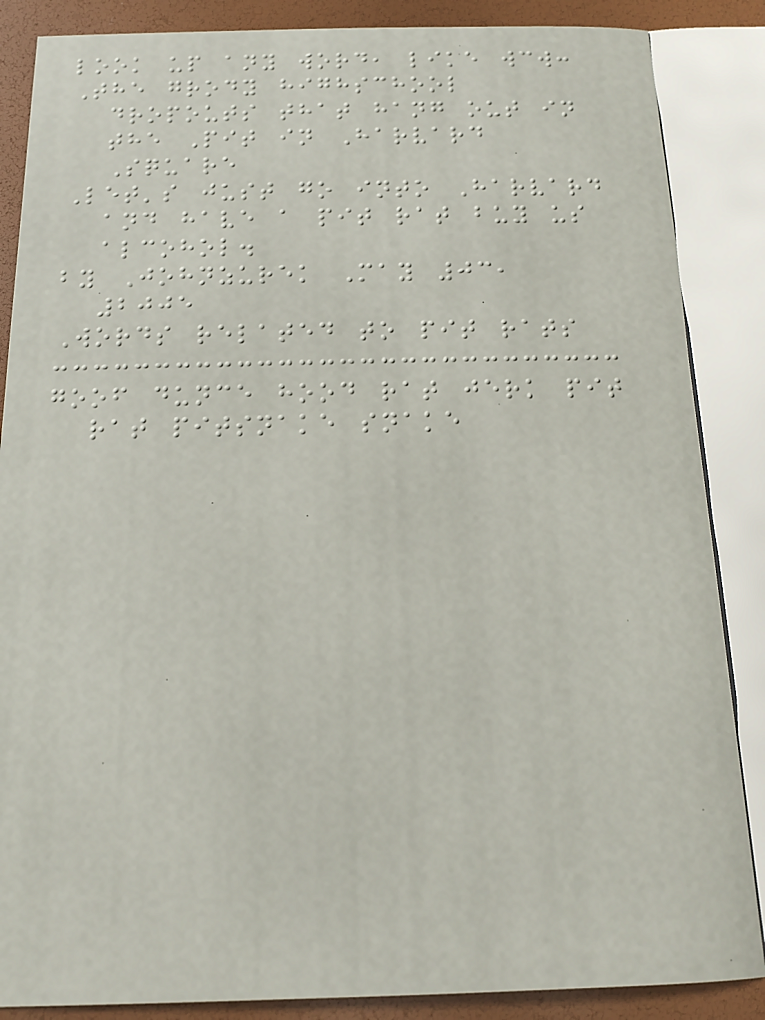look up any word, like wcw:
The grody highschool
dropouts that hang out in
the Pit in Harvard
Square
Let's just go into Harvard
and have a pit rat buy us
alcohol.
by Johnzurek May 03,
2005
Words related to pit rats
goof dunce hood rat jerk pit
rat pitsnake snake
